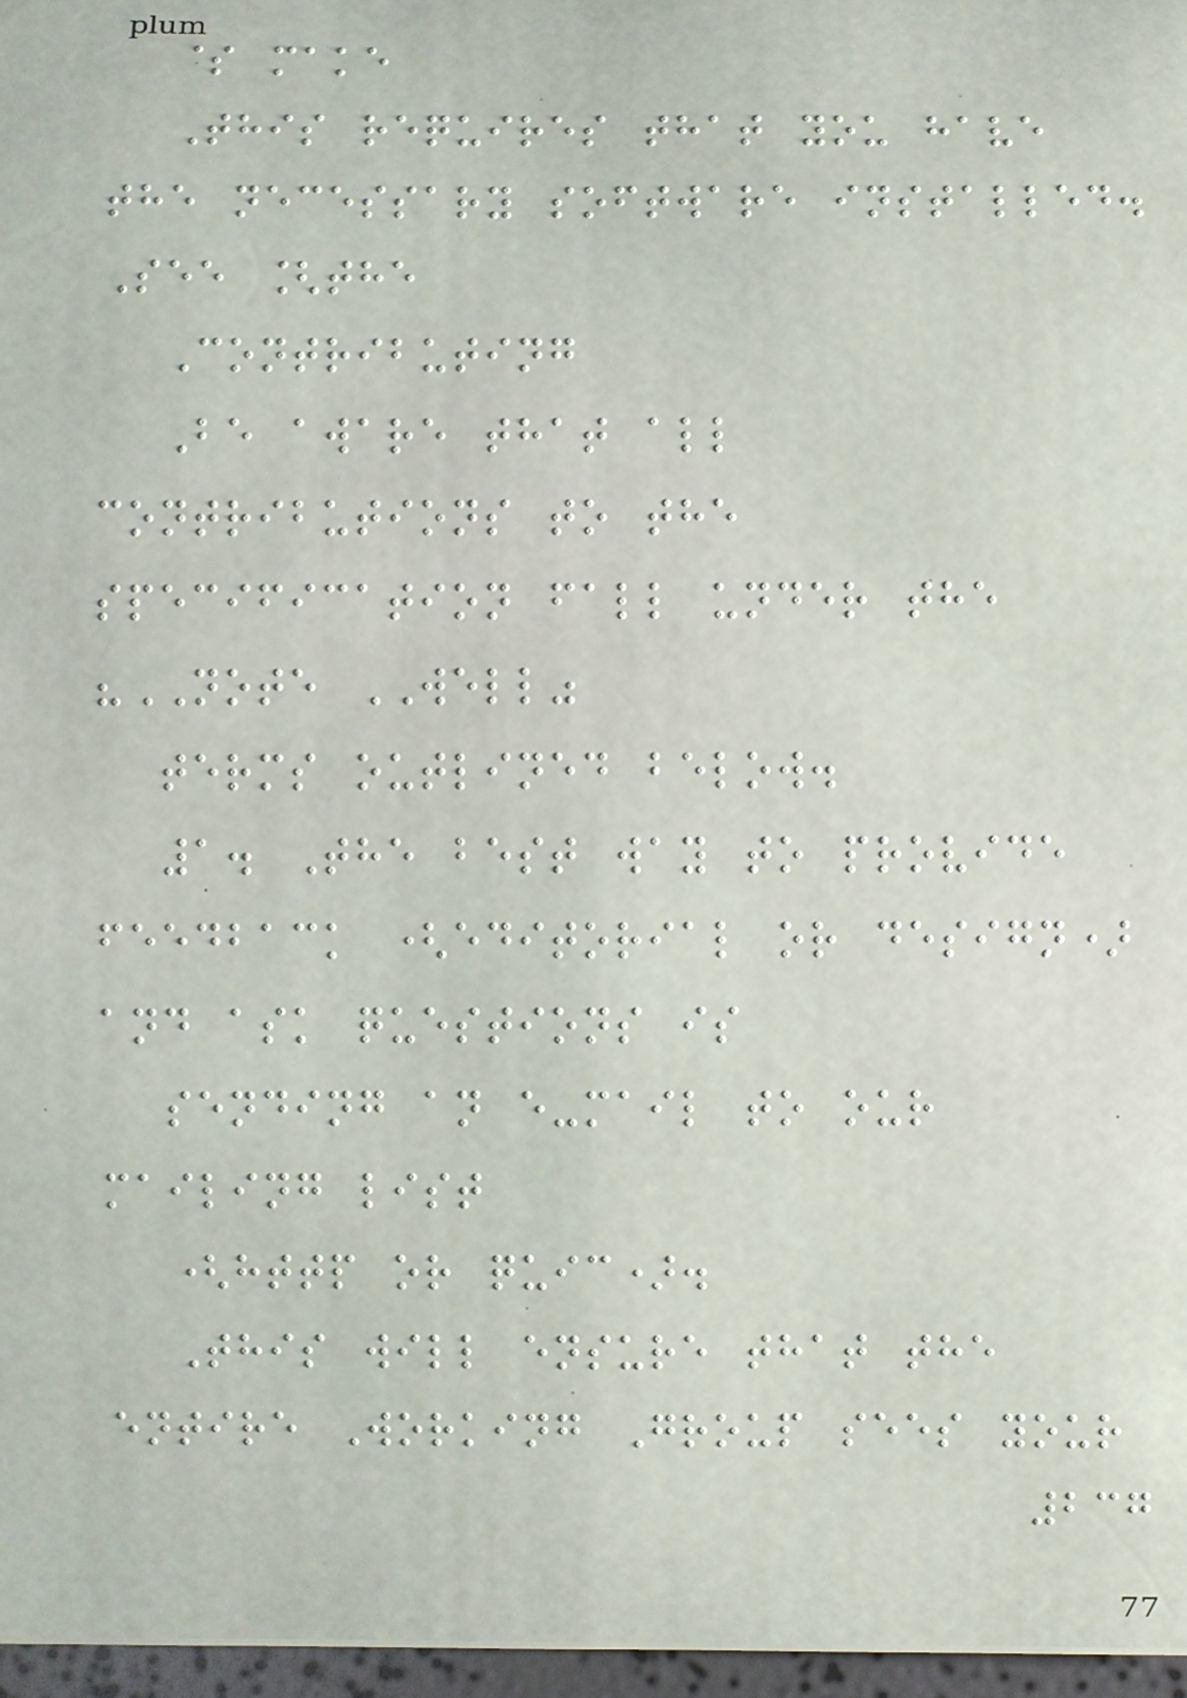$ make
This requires that you have
the necessary software installed.
See [the
Contributing
Be aware that all
contributions to the
specification fall under the
"NOTE WELL"
terms outlined below.
1. The best way to provide
feedback (editorial or design)
and ask questions is
sending an e-mail to our
mailing list
(http or quic).
This will ensure that the
entire Working Group sees your
237
